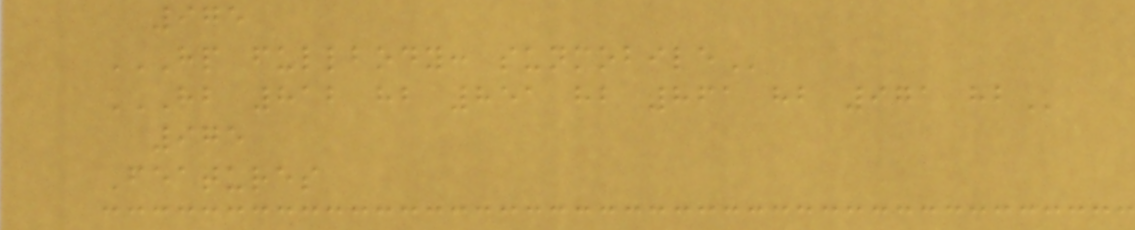975
HP FULLBODY: SUNMOBILE
HB 812 HB 851 HB 861 HB 971 HB
975
Features
